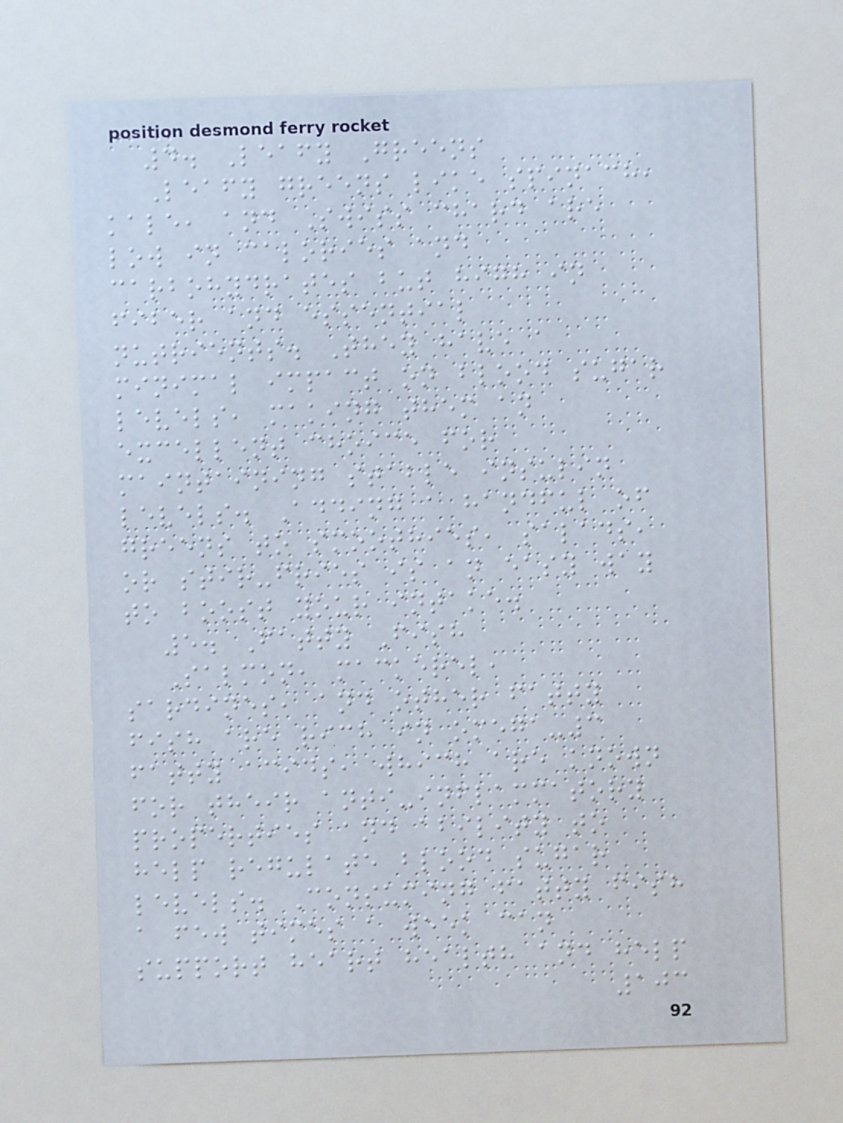4. Leafy Greens
Leafy greens like spinach,
kale, and Swiss chard are
low in calories and
carbohydrates but high in
fiber and essential
nutrients. They have a
minimal impact on blood sugar
levels, making them an
excellent choice for
maintaining stable insulin
levels. Adding a handful of
greens to smoothies, salads,
or stir-fries is an easy way
to boost your intake.
5. Fatty Fish
Salmon, mackerel,
sardines, and other fatty
fish are rich in omega-3
fatty acids, which are known
for their anti-inflammatory
properties and ability to
help regulate blood sugar
levels. Consuming fatty fish
a few times a week can
support heart health and help
103
